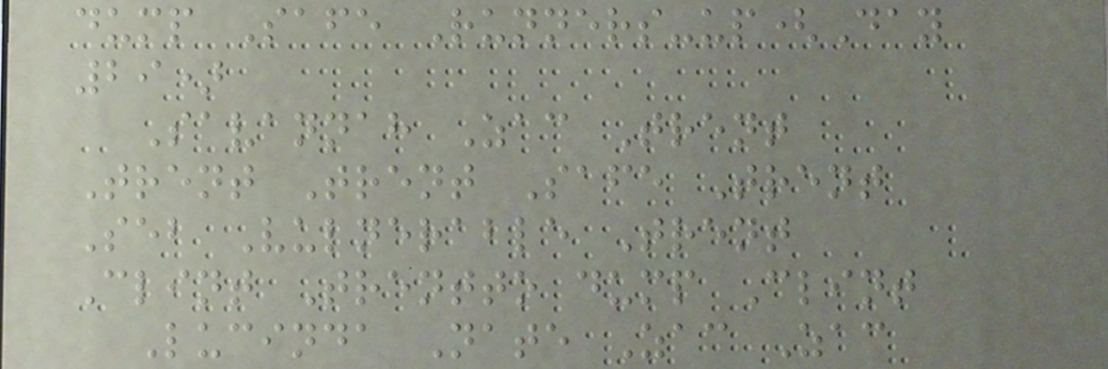dump Safe Runners-up(Day
29)
Savannah Zac Trent
Trent Trent Safe Trent
Seb Vulnerable Trent
Clint Trentto dump Clint
Lucinda Nate Zac Zac
